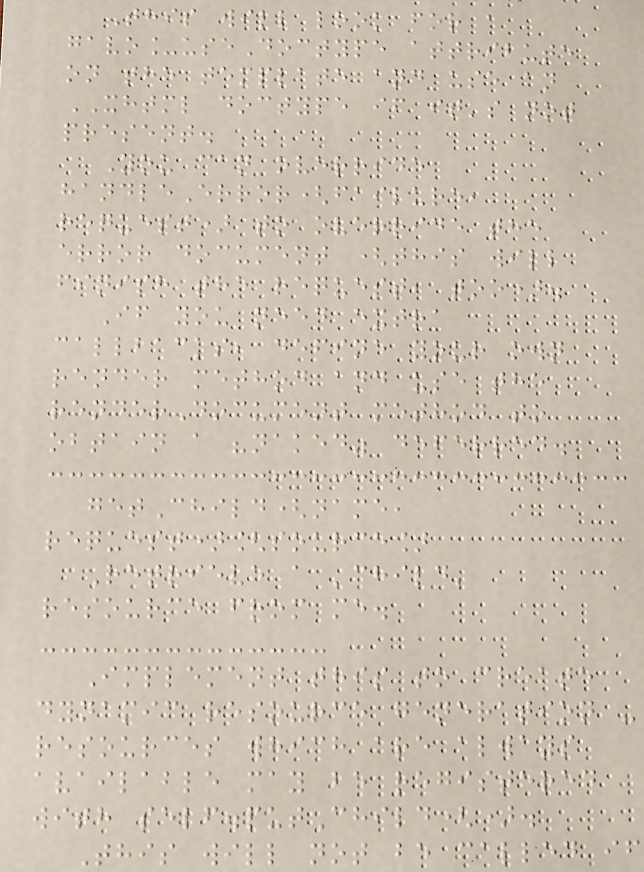This will look for a
gavo_useDoctype attribute
on the template and use an
XHTML doctype if it's not
present.
You can override
handleError(failure,
request) to override the
error document (this will
finish the request, too).
If you need extra
callbacks, define your own
render method and use the
renderDocument method to
obtain a "naked" deferred.
getChild(name,
request)[source]
Retrieve a 'child'
resource from me.
Implement this to create
dynamic resource generation -
resources which are always
available may be registered
with self.putChild().
This will not be called if
